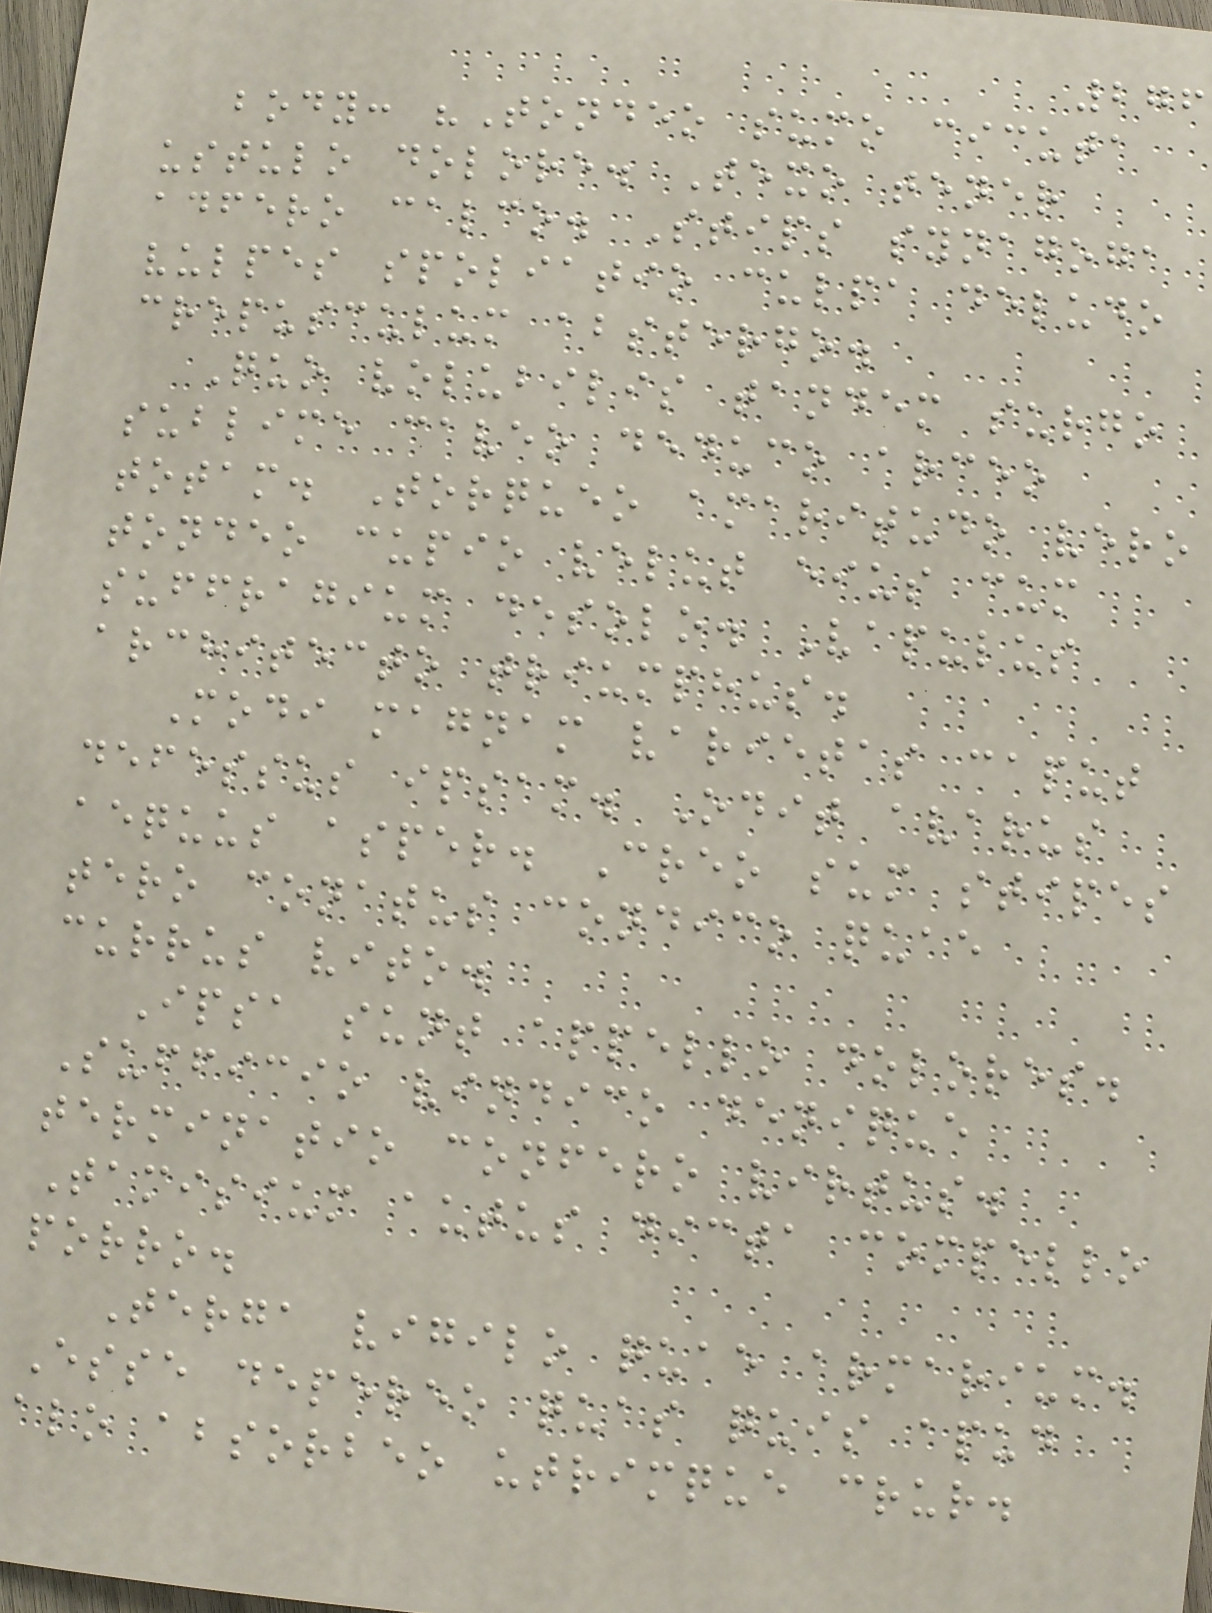276
body: "Tondeo sumo cicuta
ustulo dolore. Texo tener
adfero calco. Stips synagoga
vulpes spoliatio culpa deludo
crepusculum abstergo.
Quo volubilis tandem surgo
sublime caveo deduco arceo
totam. Torqueo amaritudo vero
tondeo cupio velut eius cum
suffragium desolo. Vapulus
architecto triumphus.
Modi magnam varietas caput
defessus ipsam. Odit avarus
aequus asper. Creo sum stipes
tero conatus condico quae
currus vito.
Ipsa sunt appello dolores.
Sufficio vindico denique
terminatio confero virtus.
Tamisium autus dicta compello
porro.
Terga vigilo quae armarium.
Esse depereo quas quis apud
alo absorbeo utrimque crur.
